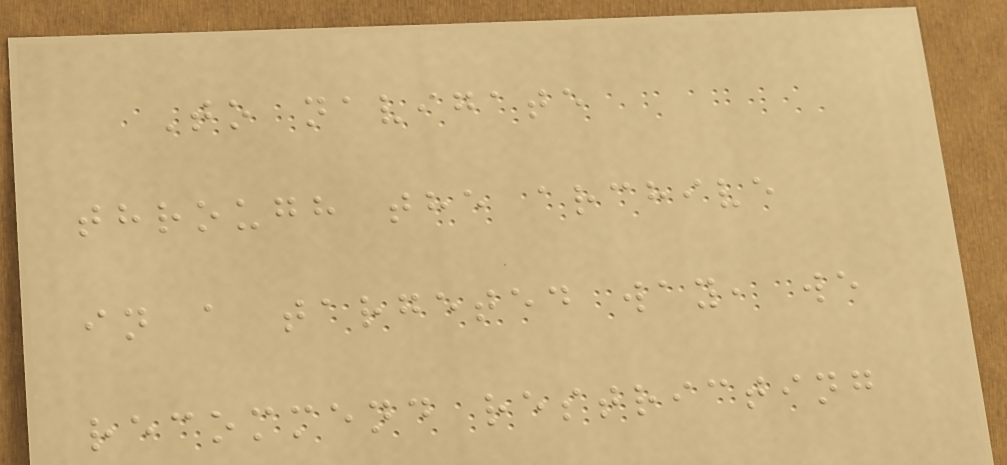To navigate
through the archive
in a targeted way, we
recommend restricting
